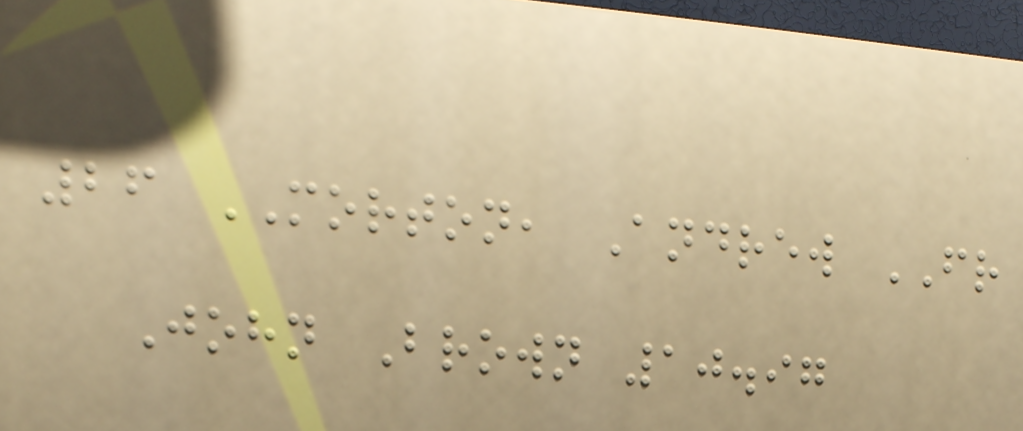26 MORTON, Andrew FR
John Brown 10.97
